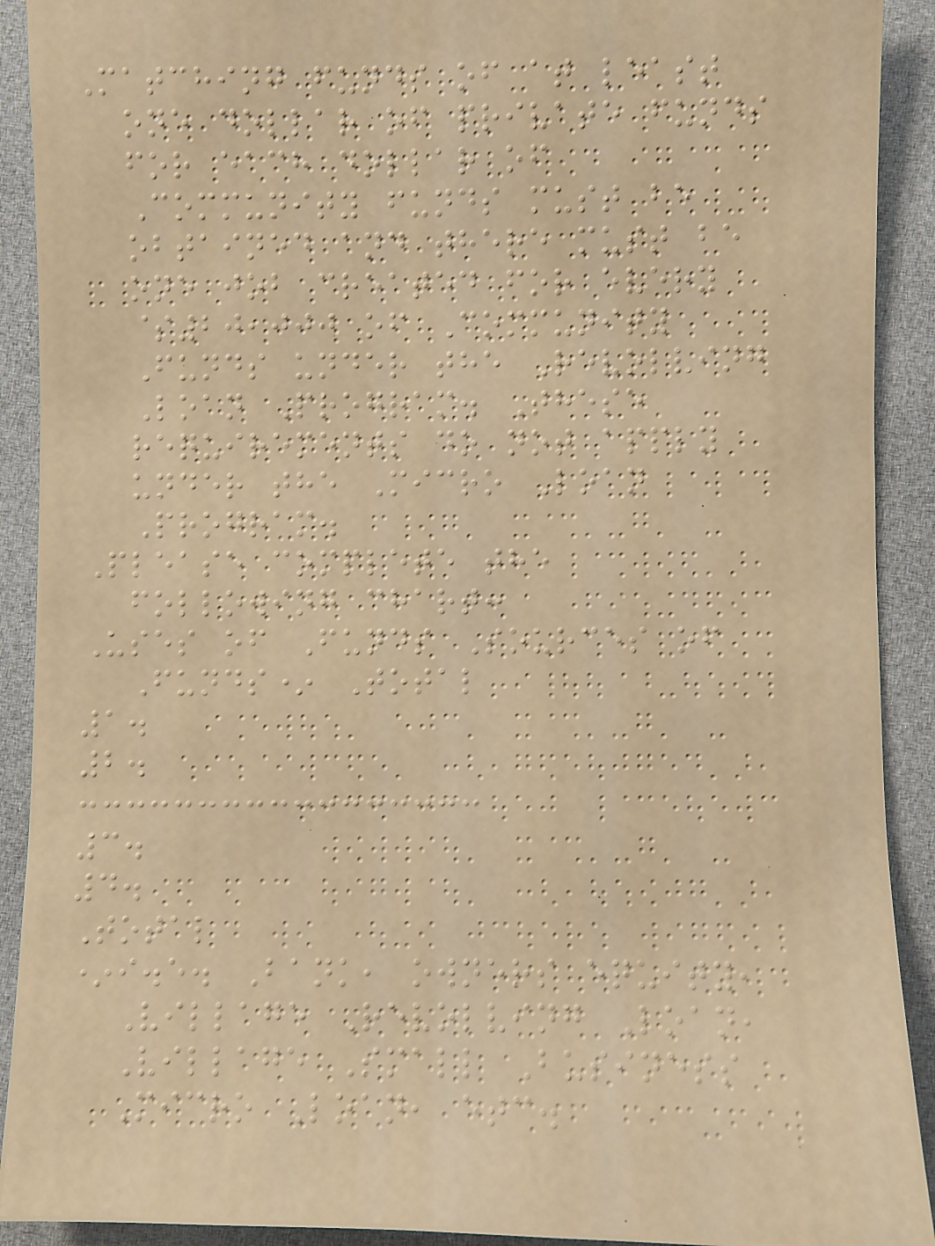Matching funds of at least
one dollar of private funds
for each dollar of
Community funds must be
obtained and there must be
one job created for every
$20,000 of Community
Funds under the Revolving
Loan Program. These
requirements do not apply
under the Micro Loan
Program.
Please complete the
following chart:
Uses of Funds Sources of
Funds* Total
1.
2.
3.
4.
Total
*i.e. Bank, owners equity,
Village Revolving Loan,
Village Small Business
Micro Loan, etc.
